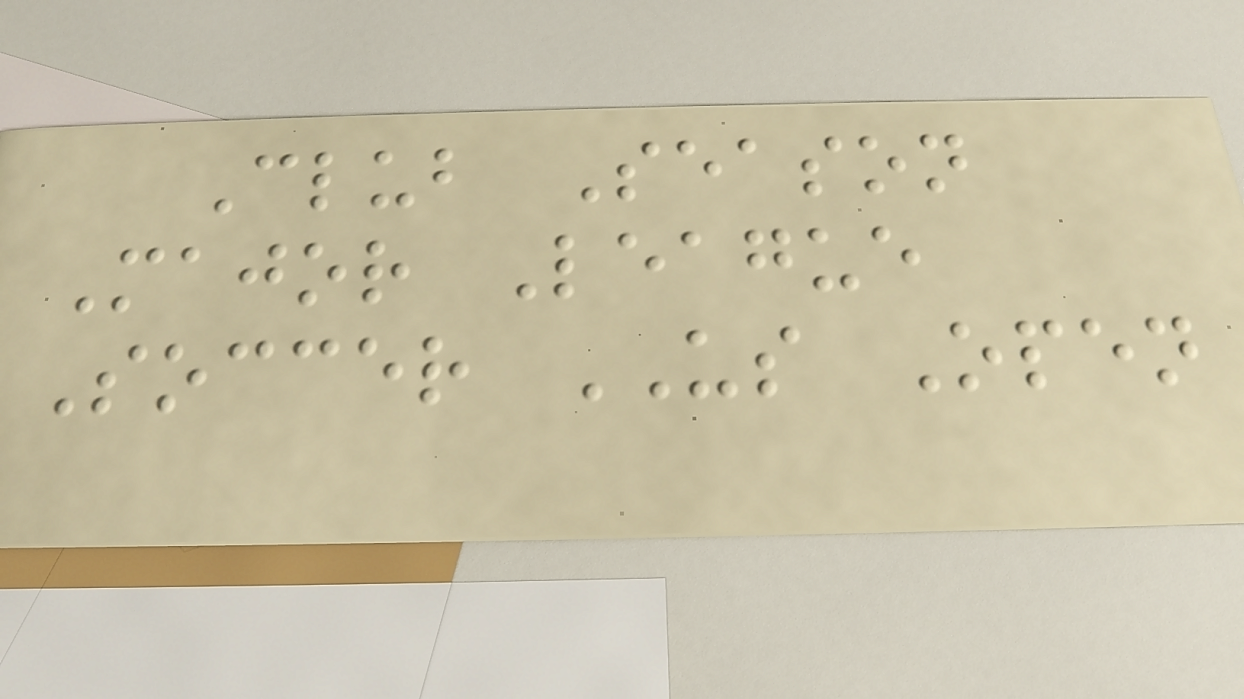Club Season
Major League
Soccer US Open
